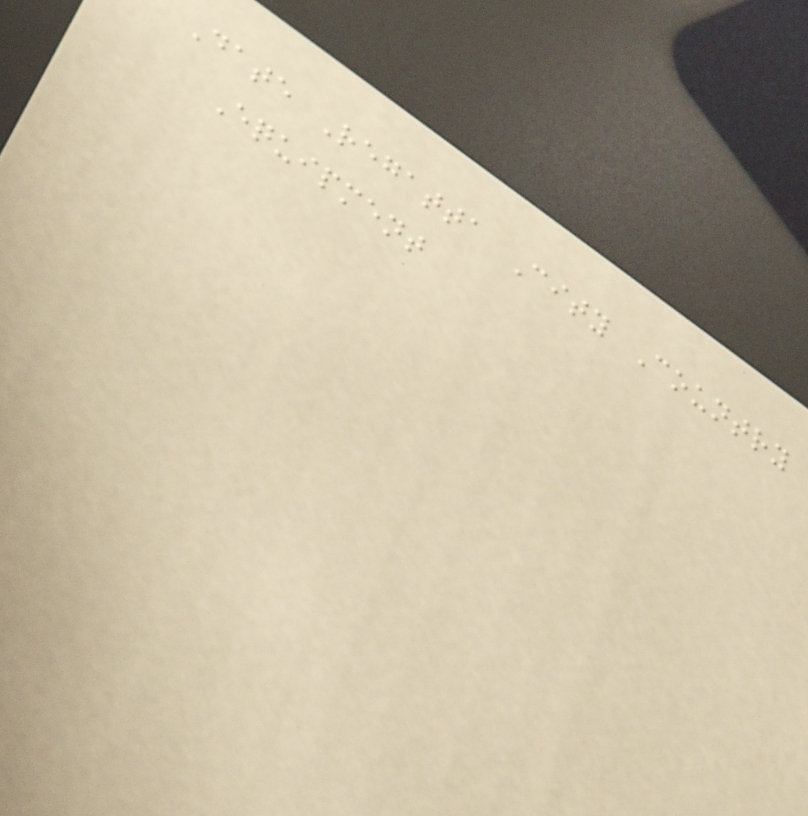Date Regatta City Country
Equipment
